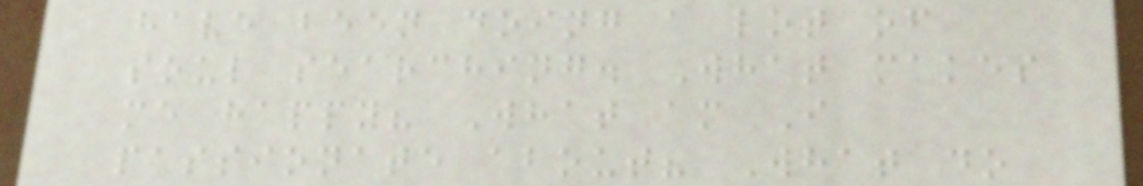have been doing a lot of
soul searching. What makes
me happy? What am I
passionate about? What do
